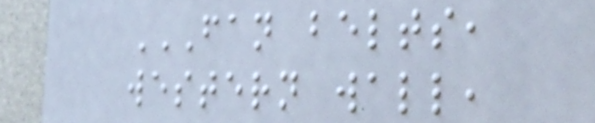FAN BELTS,
WESTERN WALL,
